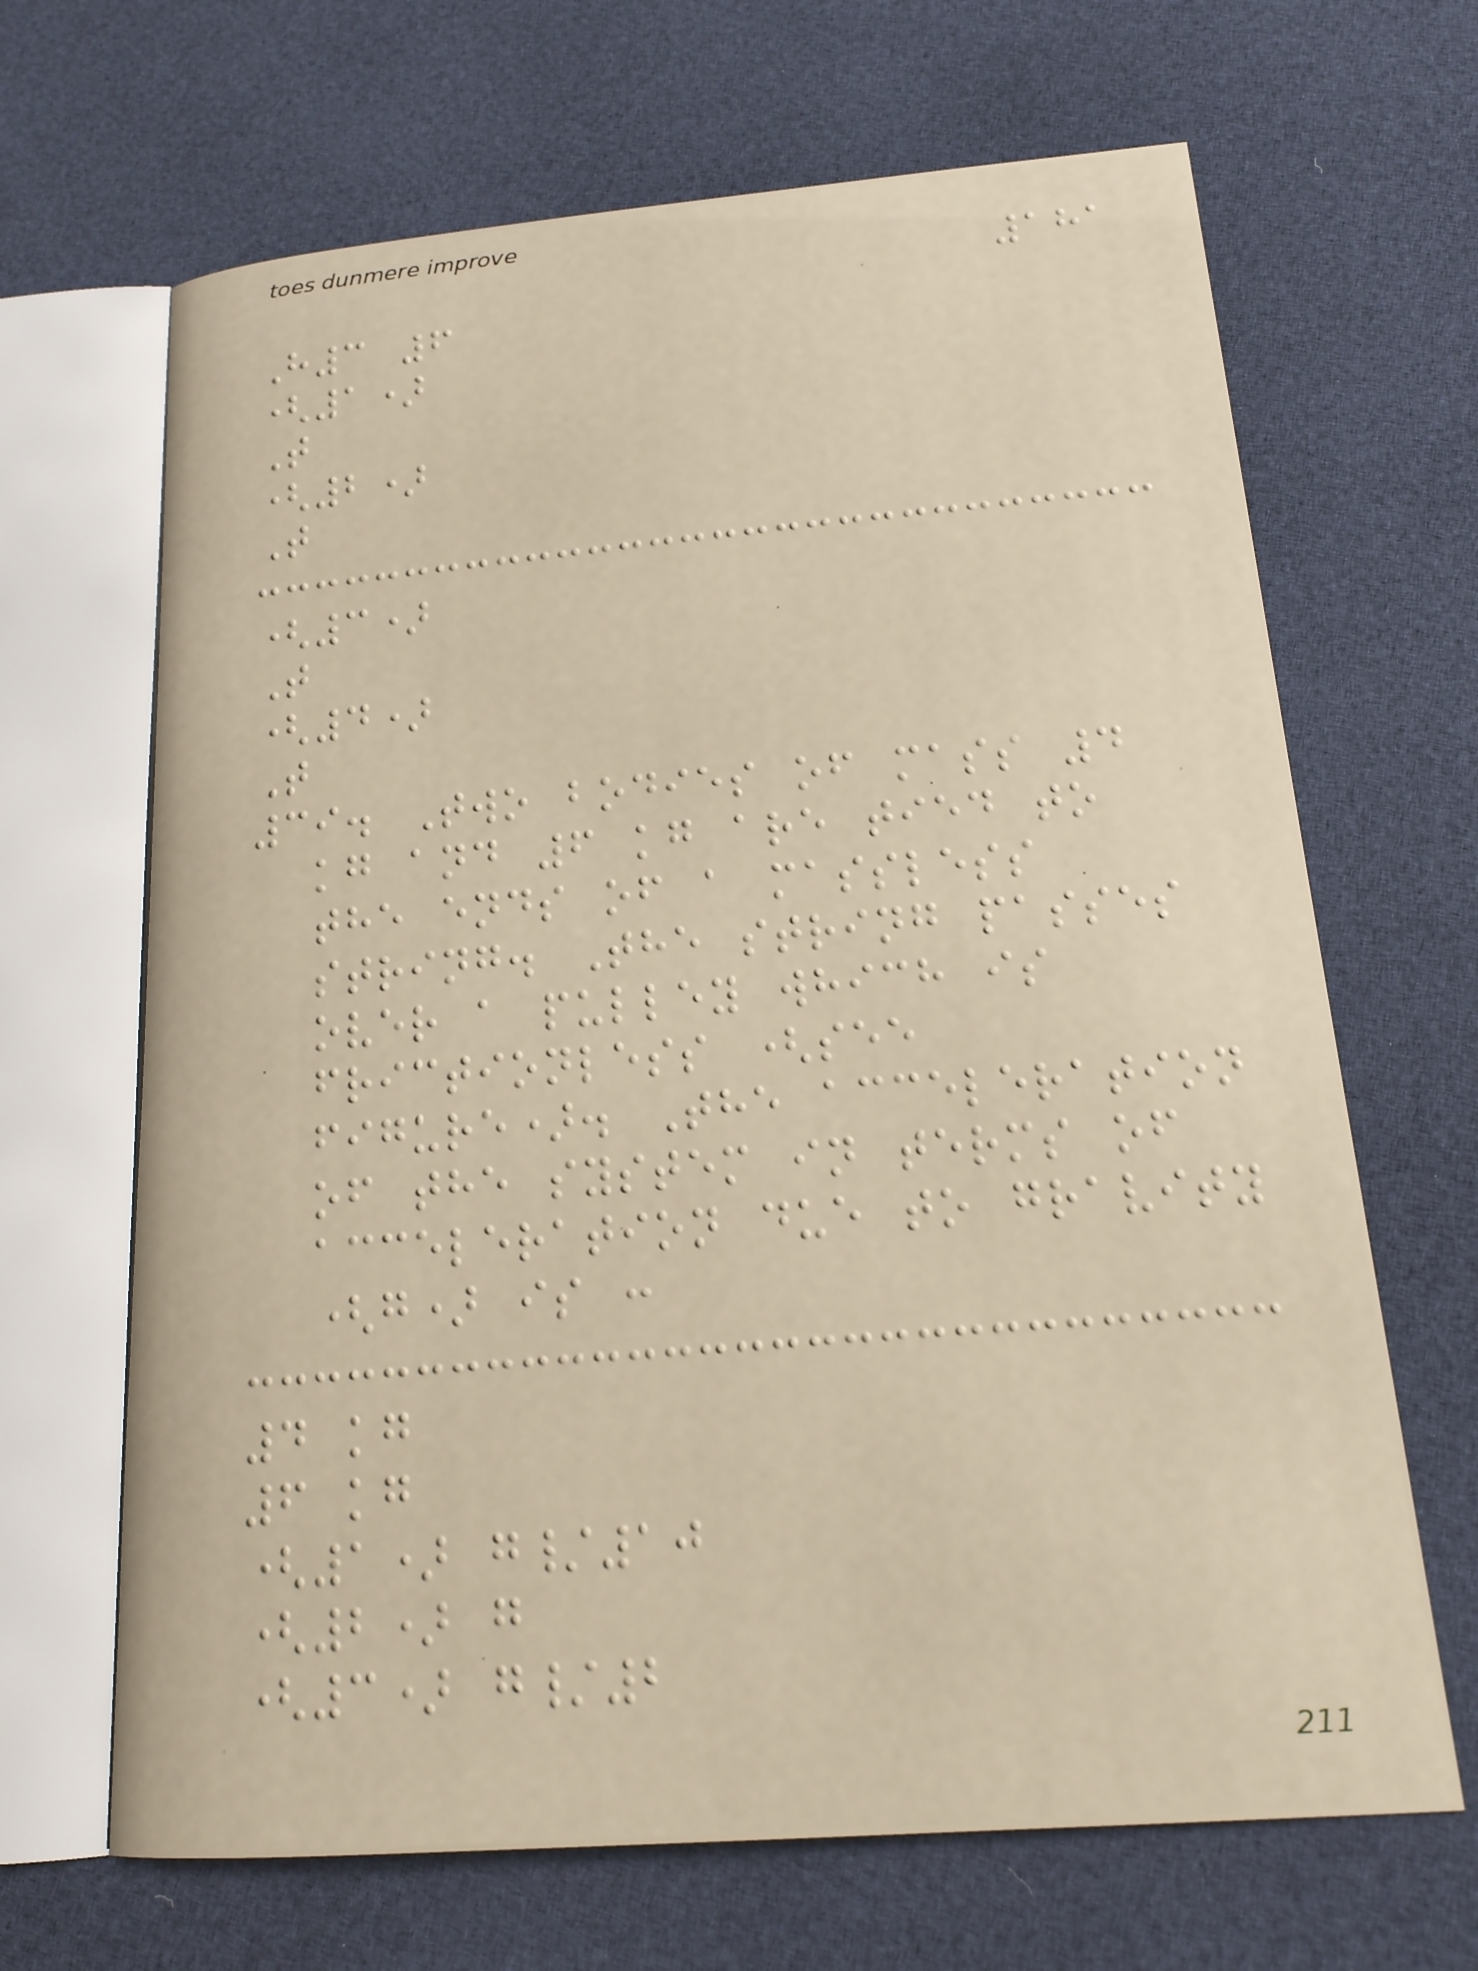181
H3 6
(1)
T
(2)
T
(3)
T
(4)
T
39. Two bodies of mass 4
kg and 6 kg are tied to
the ends of a massless
string. The string passes
over a pulley which is
frictionless (see
figure). The acceleration
of the system in terms of
acceleration due to gravity
(g) is :
4 kg
6 kg
(1) g/10
(2) g
(3) g/2
